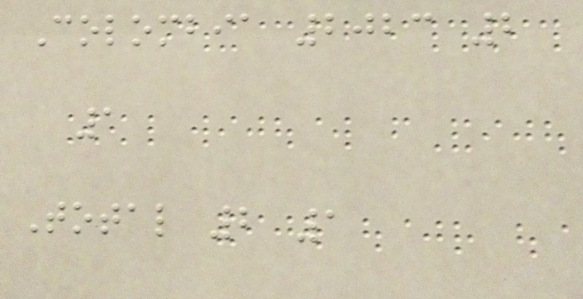Colombia 2023 2
1
Total 2 1
